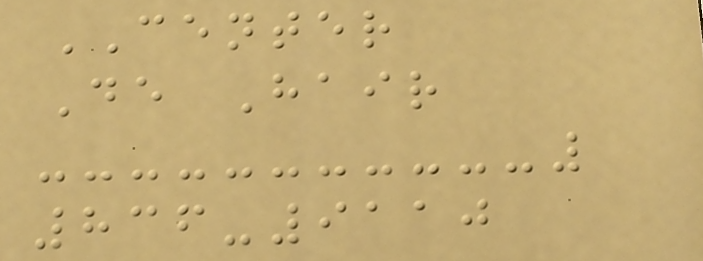CENTER
De Hair
836-9110
